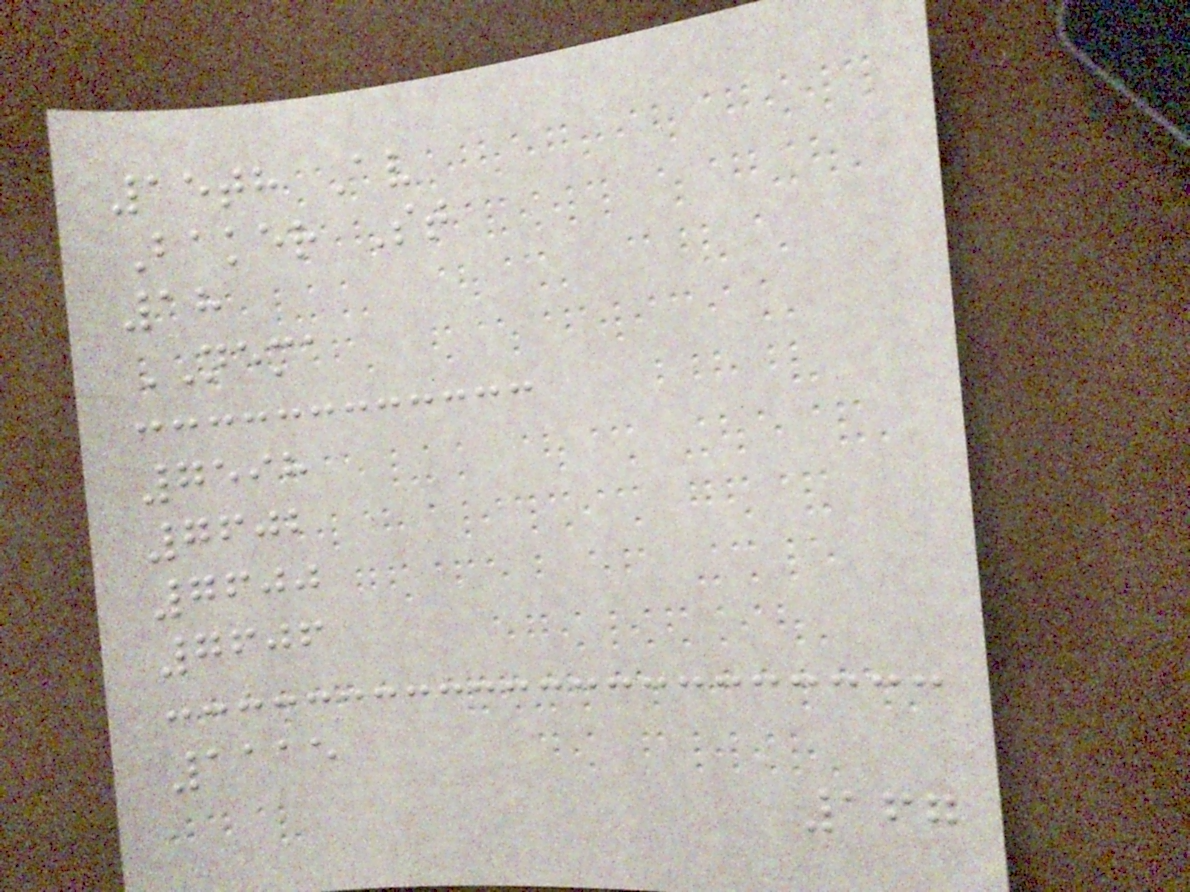15th Av
Baker St
18
NEMA
7598
7602
7600
7606
1115
167
